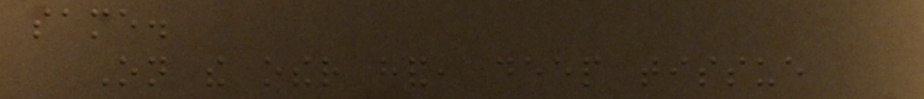same.
On the other hand, deep tissue
